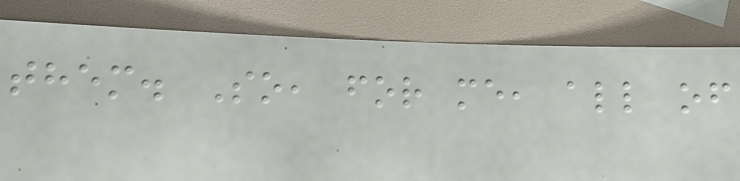them. So, for me, all of
